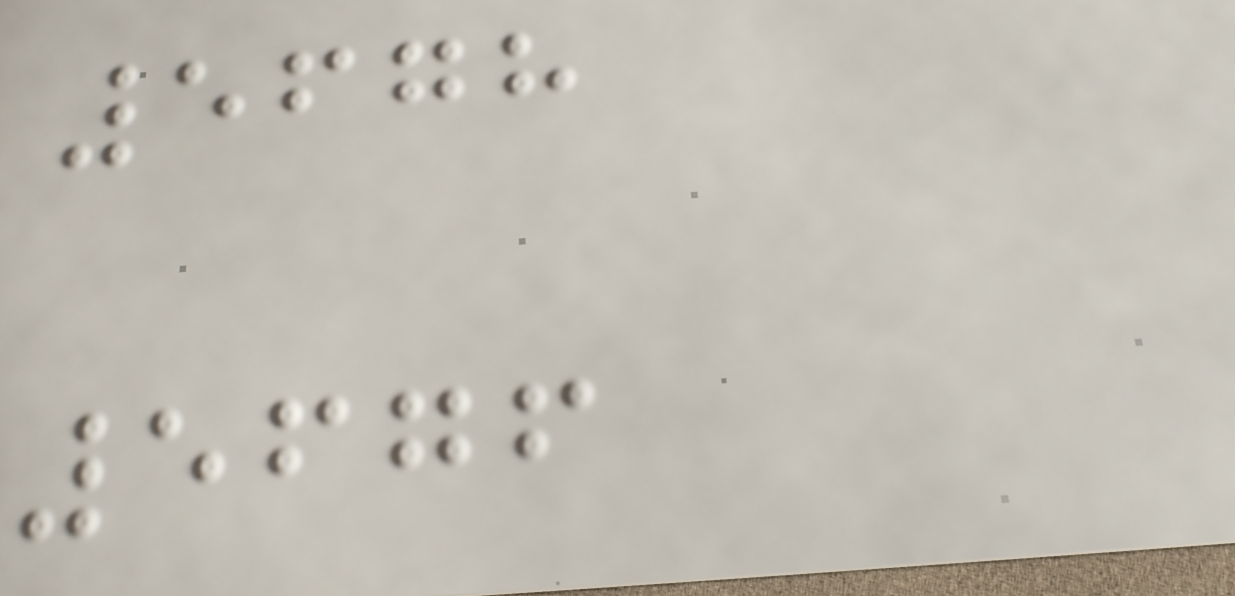5678
5676
